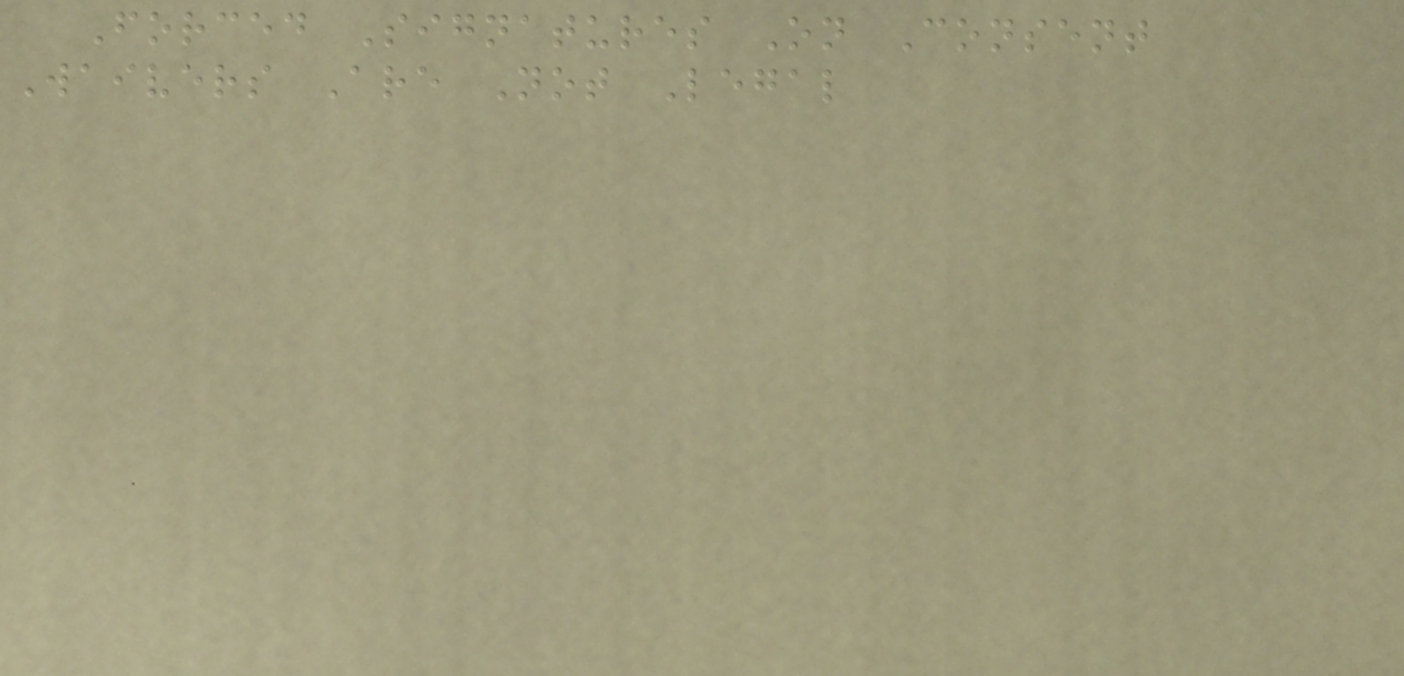Forced Signatures On Consent
Waivers Are Not Legal
